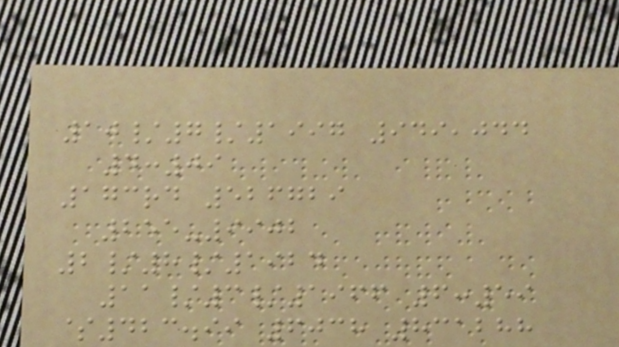10/7/1997 949,044
4:09
173rd 526729
255-9902
2/8/1924
11/3/1966 6:59
$423.99 6038 831288
